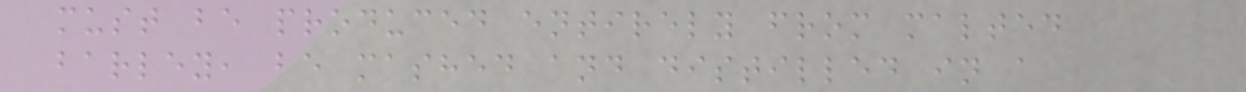must be produced entirely from malted
barley, be mashed and distilled in a
